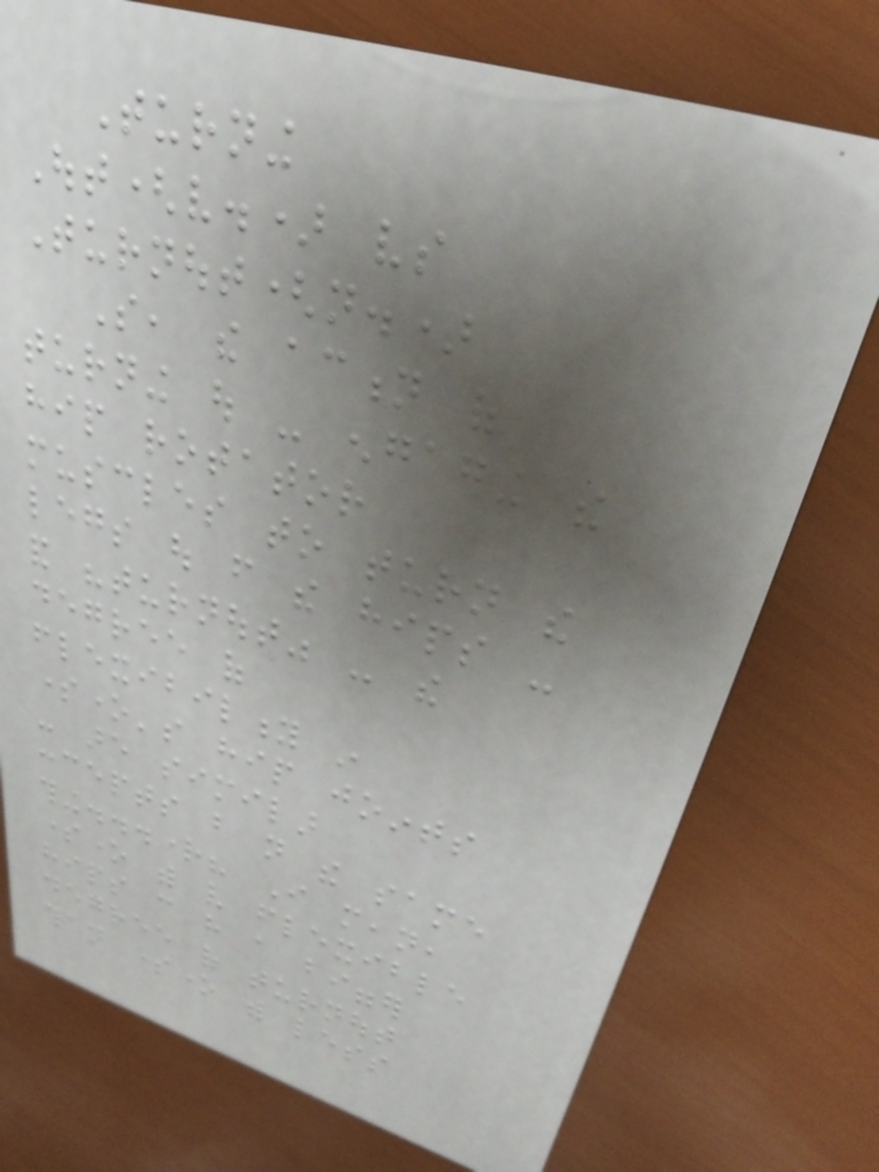Turning
Out(v.) vs
Turnout(n.)
So, the action of
turning out - engaging the
hip rotator
muscles to turn the
legs out from the hips -
and "turnout" - the
degree of
flexibility in
someone's hip joints
- are similar
concepts but not the same
thing...right? I mean,
someone with very flexible
hips can have a bigger
degree of turnout
than someone with less
